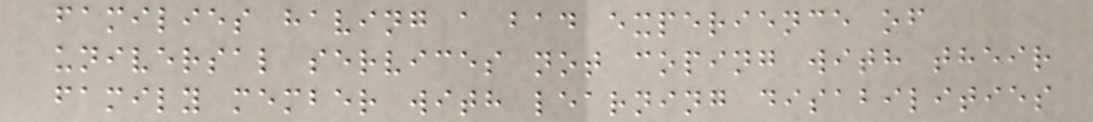families having a bad experience of
universal services not coping with their
family member with learning disabilities
